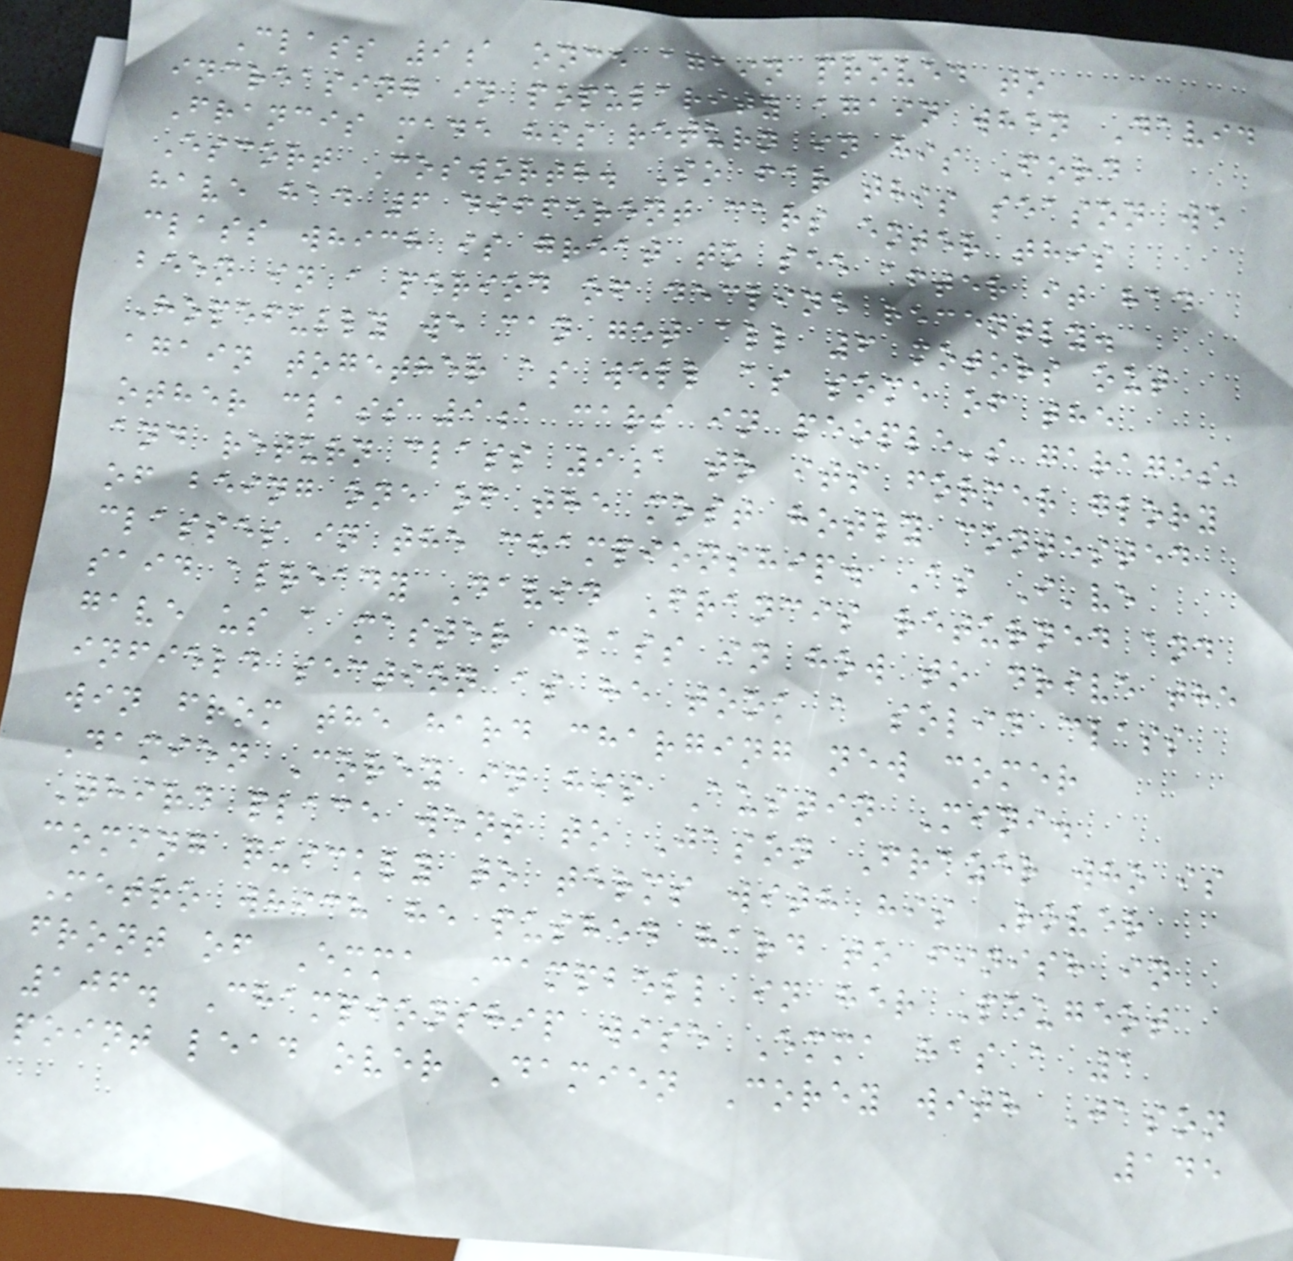Class 9a once again proved to
increasing in popularity again when David
Francis made his return in his Ford
Escort Cosworth. So far this season we
have had 6 different cars enter this
class which is great to see after it had
been in a period of decline recently.
Hopefully we can get all 6 motors out
again together as well as some of the
other class 9a cars in people's garages,
and return class 9a to its former glory
of being one of the most hotly contested
classes in the championship. As I've
said already David Francis returned and
gave us a master class in how to drive the
infield section as he took a solid class
win from the hard charging new comer
Damien Corey in his Austin Mini.
Third place went to Jason Frazer who is
coming quickly to terms with his Rover
Metro which he pushed hard to finish in
front of Emma Campbell in her Peugeot
106. Championship wise Emma has a 1
point lead over Damien Corey with Jason
145
